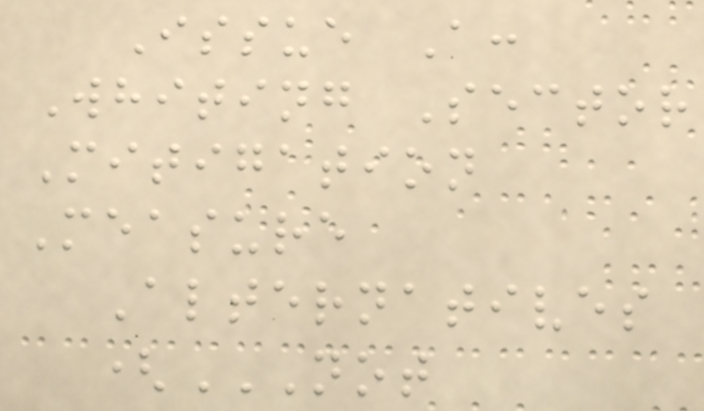Issue A:
Whiting Sector
Mitigation
Measure
Alternatives
(NOT
